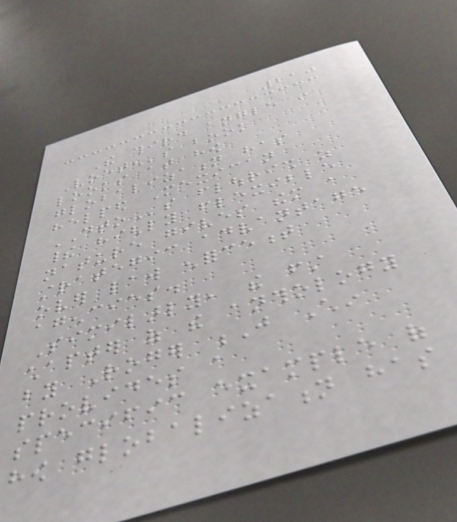210
The third angle in
Voeten's book
looks at how
globalization has
helped Mexican
DTOs flourish as
their highly flexible
nature gives them a
strategic advantage
over law enforcement
agencies.
Similarly, the first
chapter of the anthology
by Roger J Chin
provides a
specific example of
how globalization has
